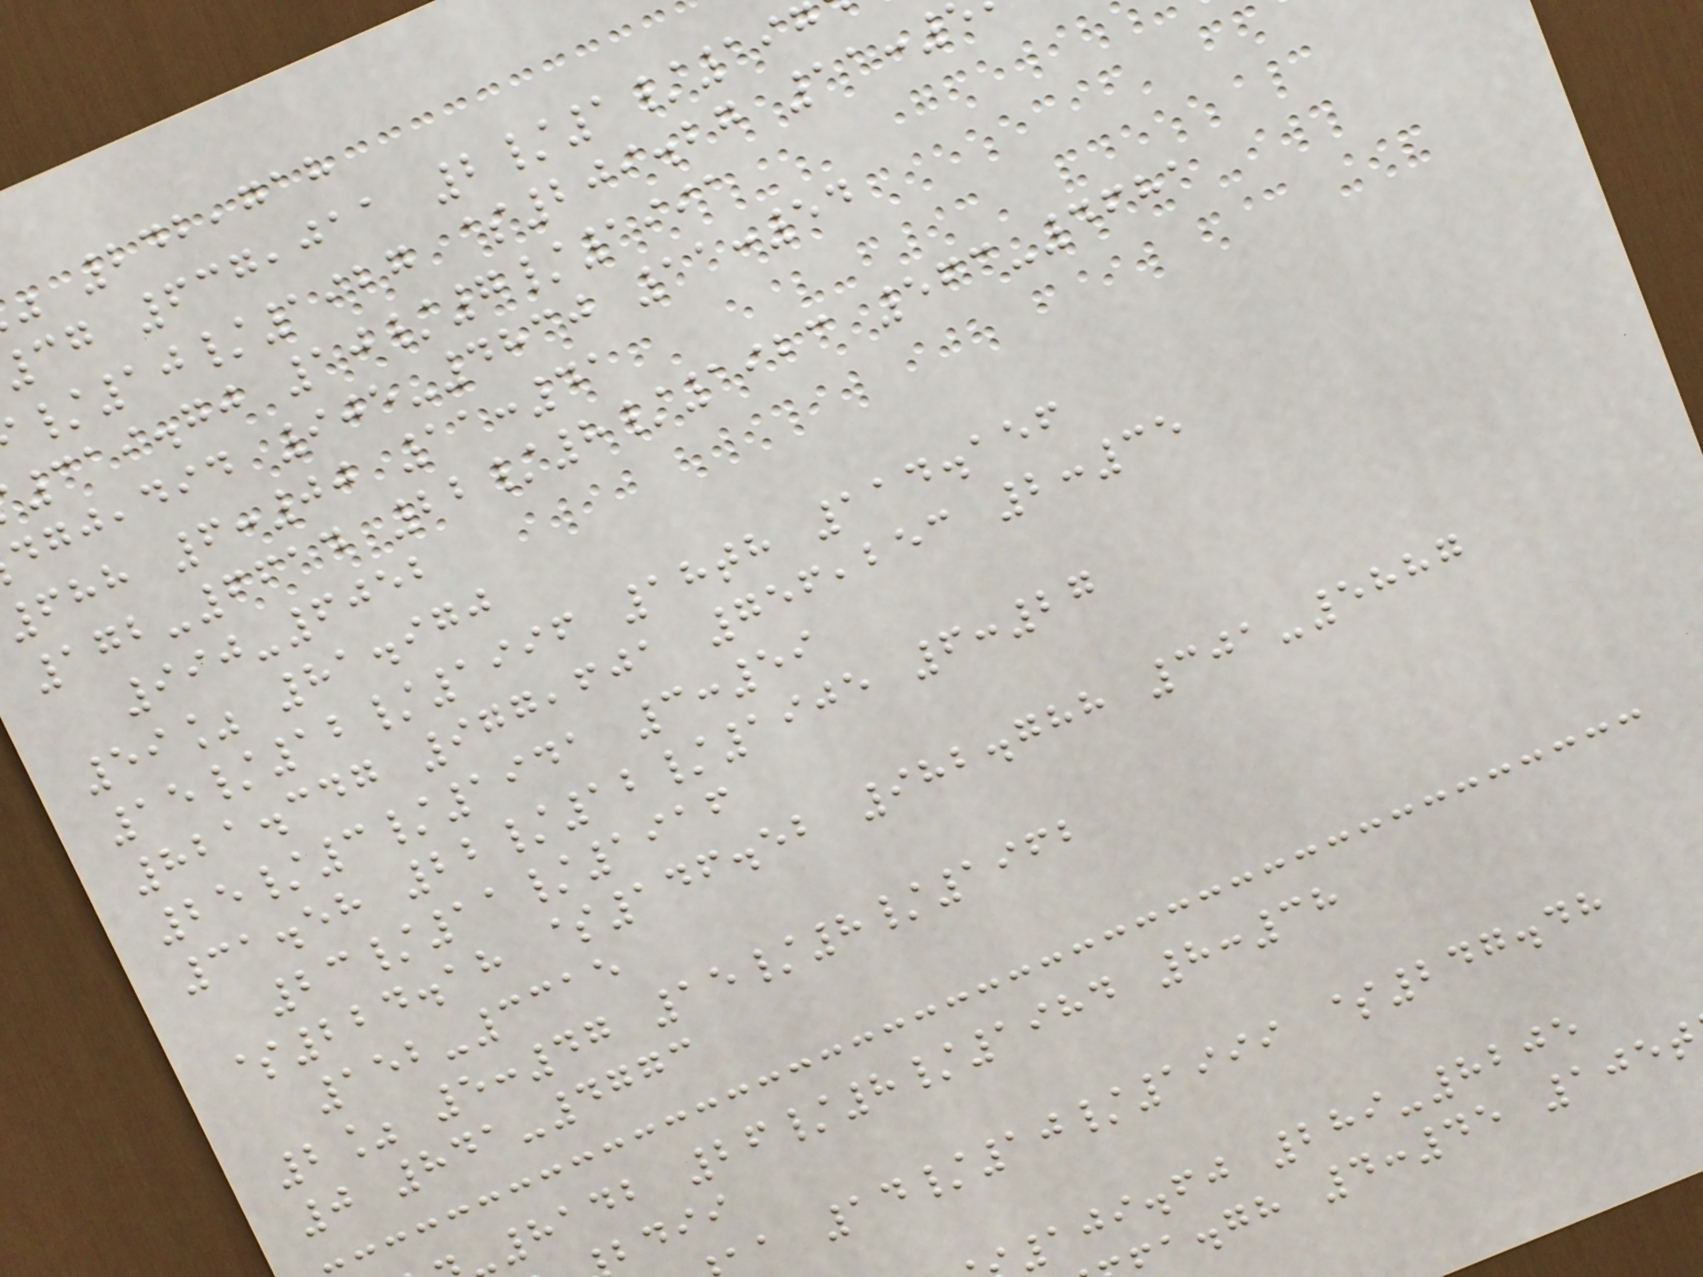242,718
cg 637,011 2/1/197
/10/1927 $209.27 11:
319.70 10/7/1991
,did 905-4830 11:54
688 6:00 11:41
172-6614 22/8/1923 563-4681
990-6052
59% 81.970
15/12/1996 18th 114.156
821.347 977,601 756,253 2:35
25/3/1941 3:59
31.58 22/12/1905 6:27
23/11/1916
$224.18 $146.52 982.788 301-5887
152-3315
2% 5:47 15/8/1962
0 841-4773
8142 26/8/1984 8:38
bdii
a 14/10/1999 $247.48
109.60 289-8205
a.gh 4:45 105t
